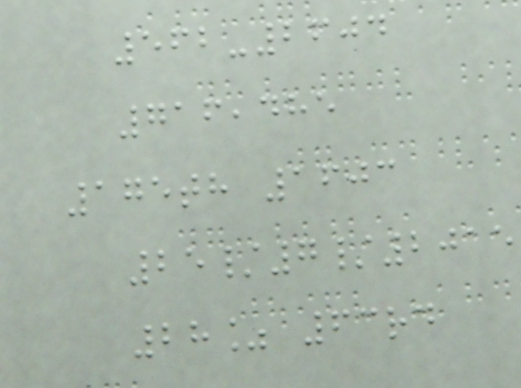562-2604
716,485
175th 1603
25/7/2015
28% 63rd
